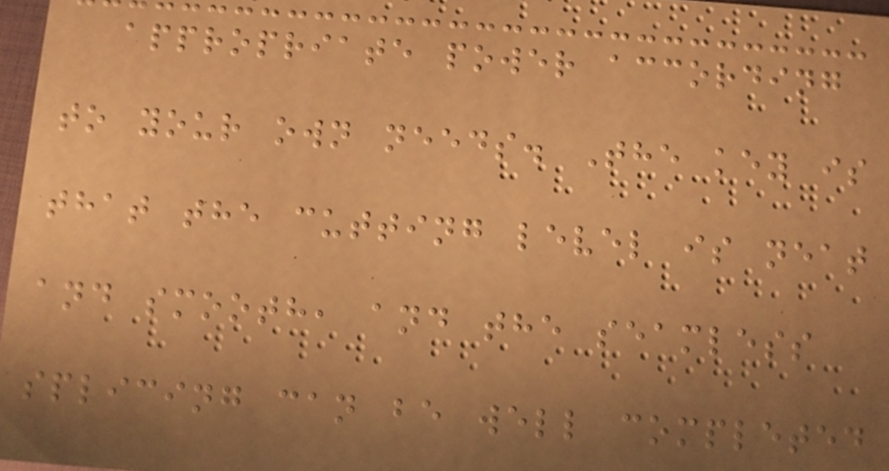appropriate power according
to your own needs. The key is
that the cutting level is neat
and smooth, and the seamless
splicing can be well completed
